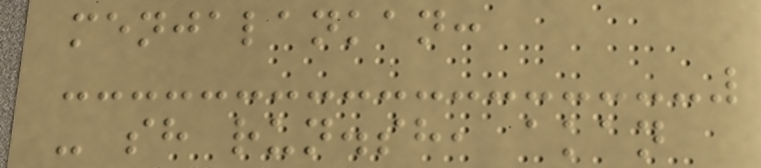menjalankan:
- sh run.sh, akan
